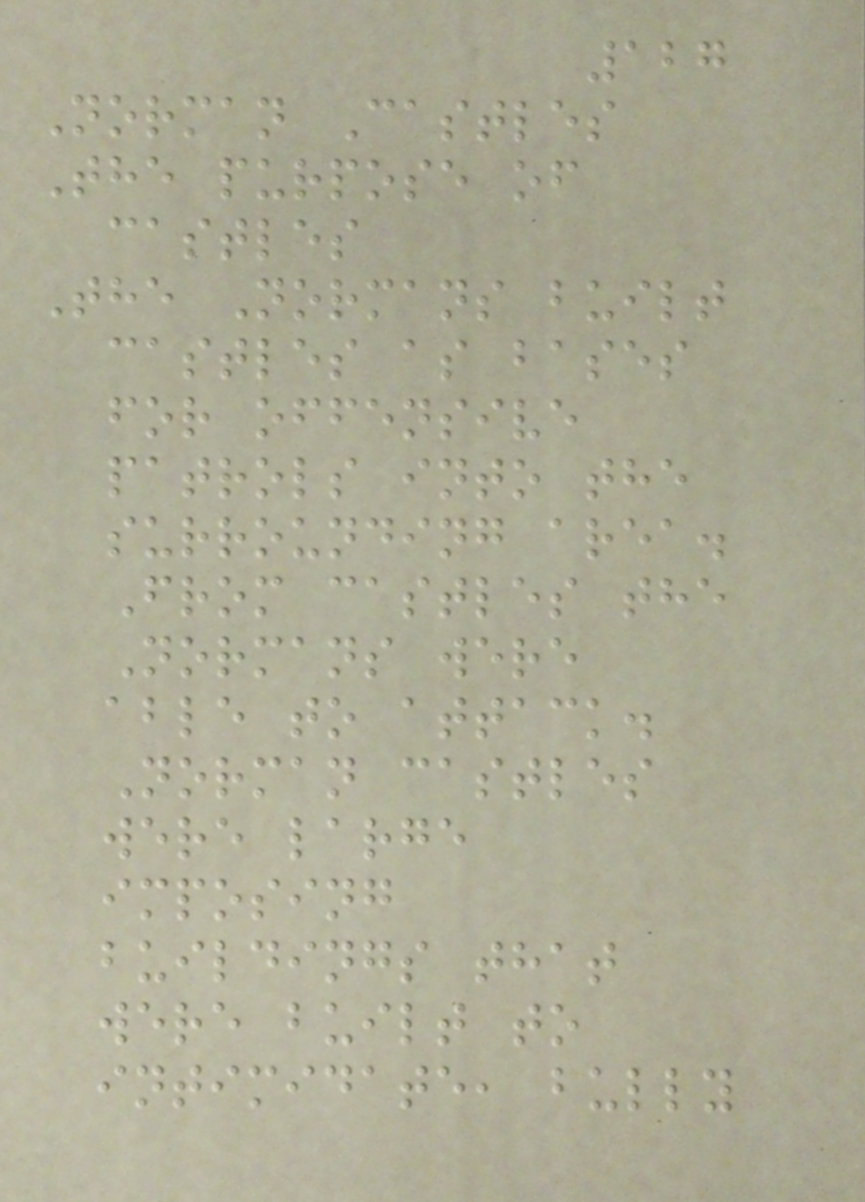127
Norman Castles
The purpose of
castles
The Normans built
castles as bases
for offensive
patrols into the
surrounding area.
From castles the
Normans were
able to attack.
Norman castles
were large
imposing
buildings that
were built to
intimidate, bully
